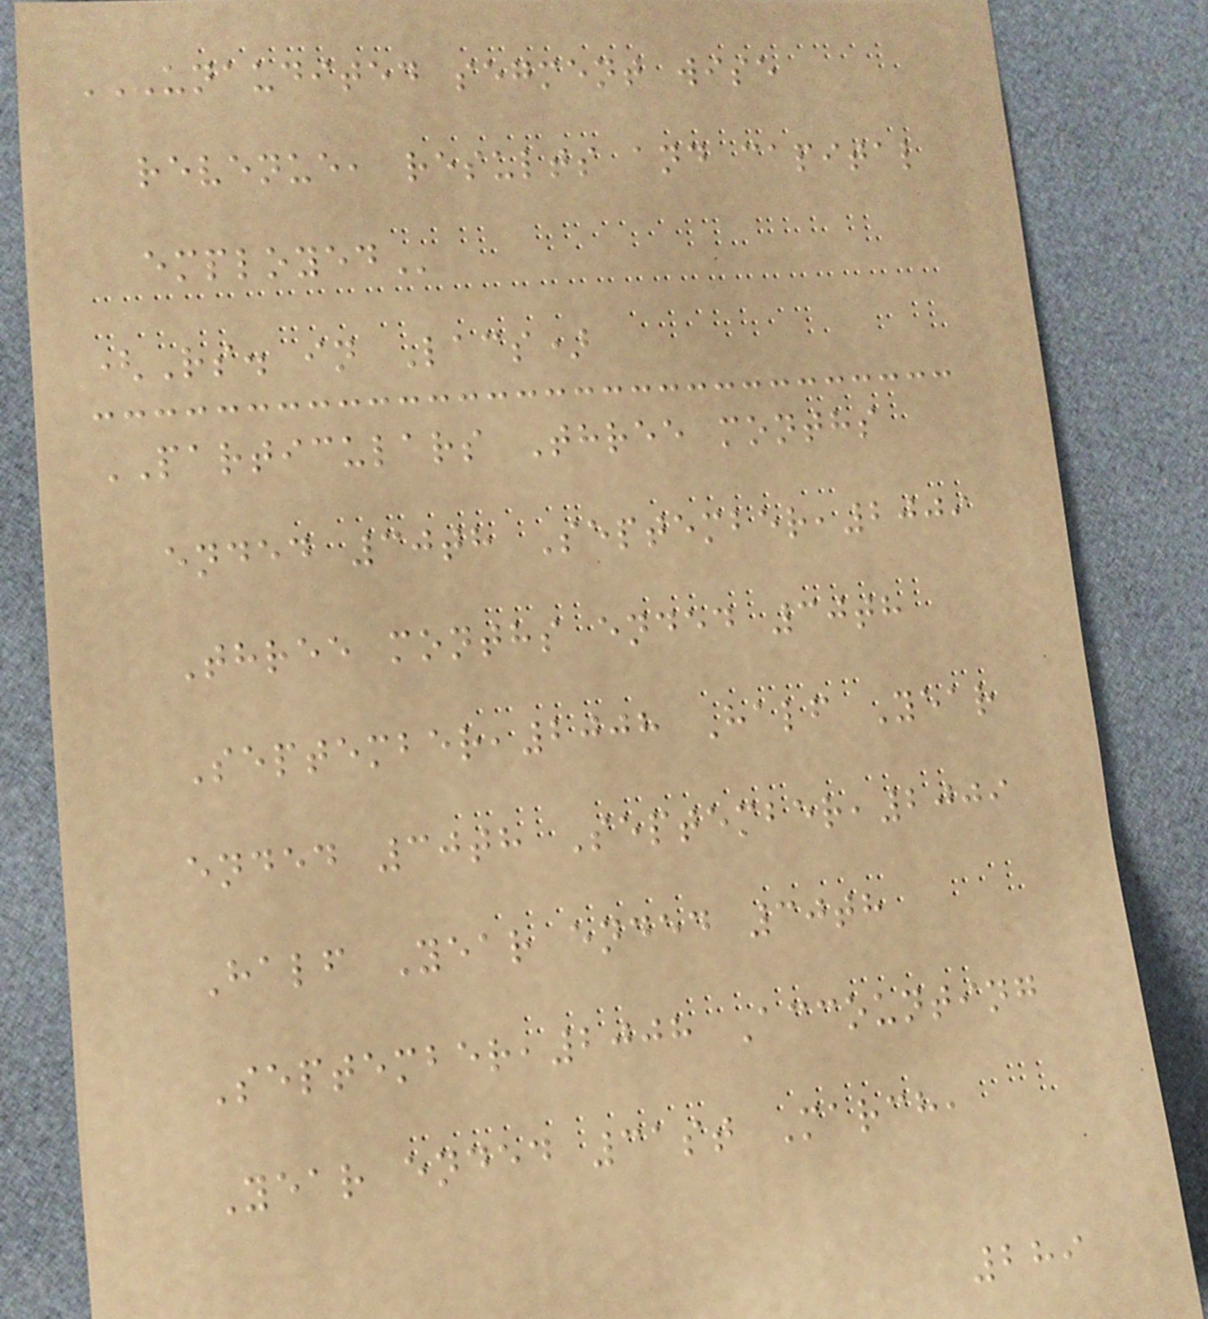UNAUDITED SEGMENT WISE
REVENUE, RESULTS AND CAPITAL
EMPLOYED
(Rs. in Lacs)
PARTICULARS Three months
ended 30th September,2009
Three months ended 30th
September,2008 Half Year
ended 30th September,2009
Half Year ended 30th
September,2008 Accounting
Year ended 31st March,
289
